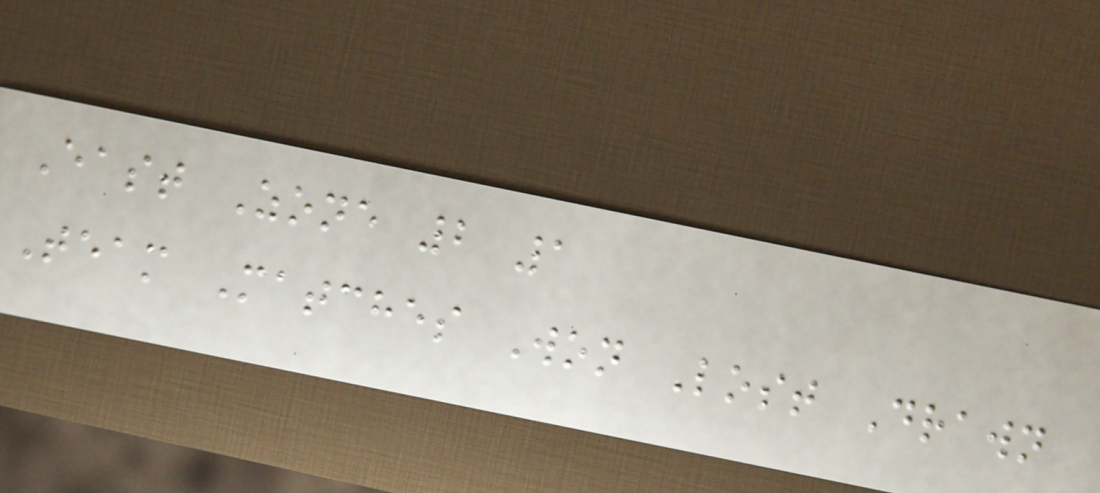East Zone 2 1
Team Matches Won Lost Drawn
